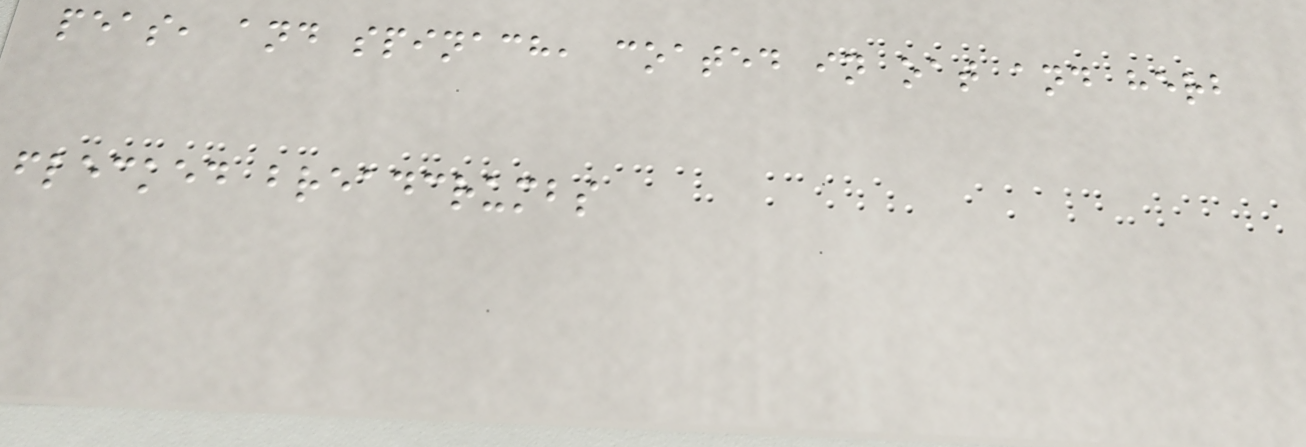peas, and spinach, coated in oat and herb
flecked breadcrumbs
